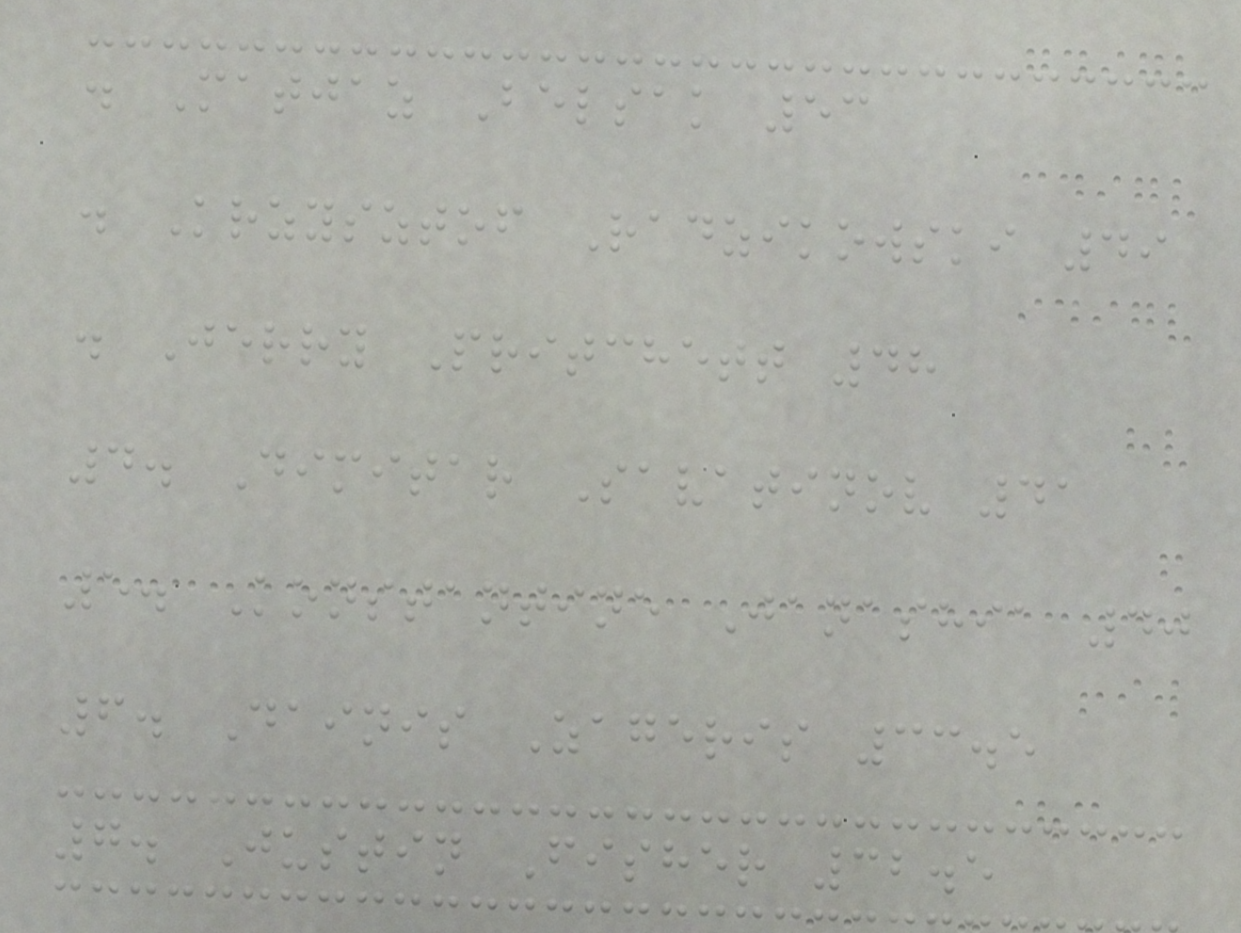. Matjaz Belsak 53
. Krzysztof Radzikowski 49
. Jerry Pritchett 48
4. Dimitar Savatinov 41
5. Konstantine Janashia 40
6. Dainis Zageris 33.5
7. Justin Fisher 32.5
